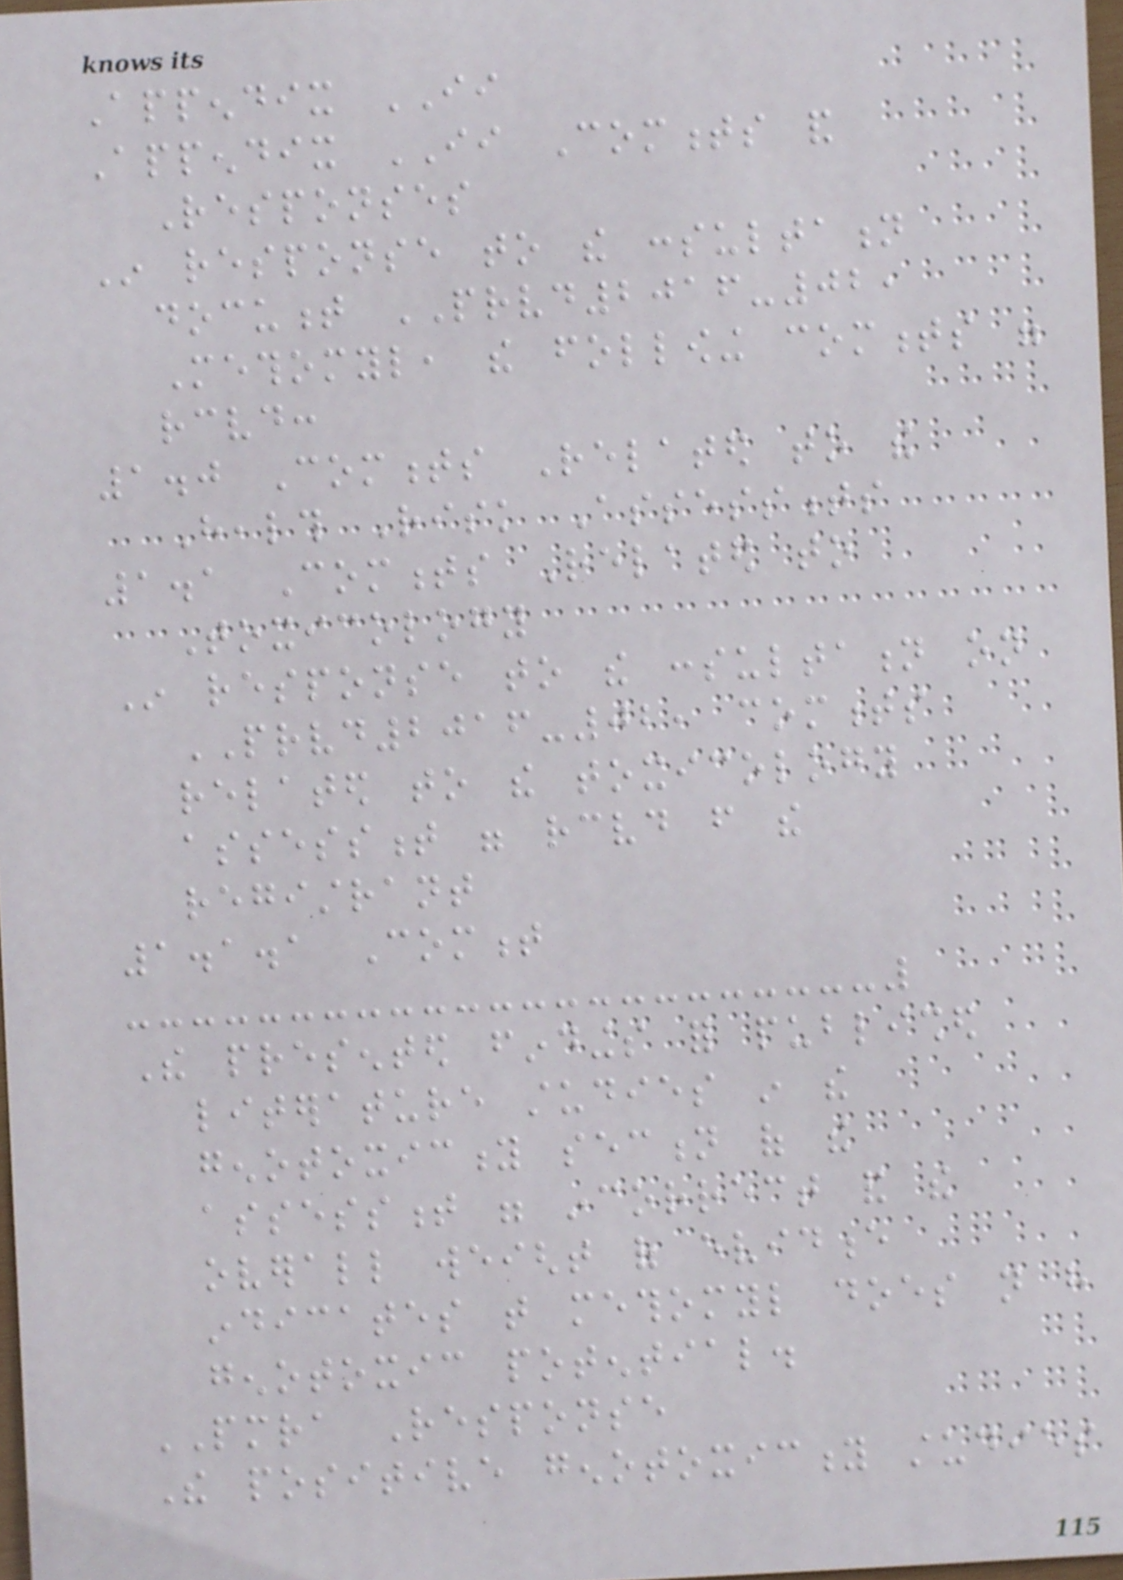Appendix II
Appendix II Comments and
Responses
In response to the consultation
document PRVD2016-02,
Methomyl, the following comments were
received:
1.0 Comments Related to the
Health Risk Assessments
1.1 Comments Related to
Toxicology
In response to the consultation on
PRVD2016-02, comments
related to the toxicology
assessment were received from the
registrant
1.1.1 Comment
The presented findings for published
literature studies in the
genotoxicity section of the
assessment were incorrect and the
overall weight of evidence
indicates that methomyl does not have
genotoxic potential.
PMRA Response
The positive genotoxicity studies
